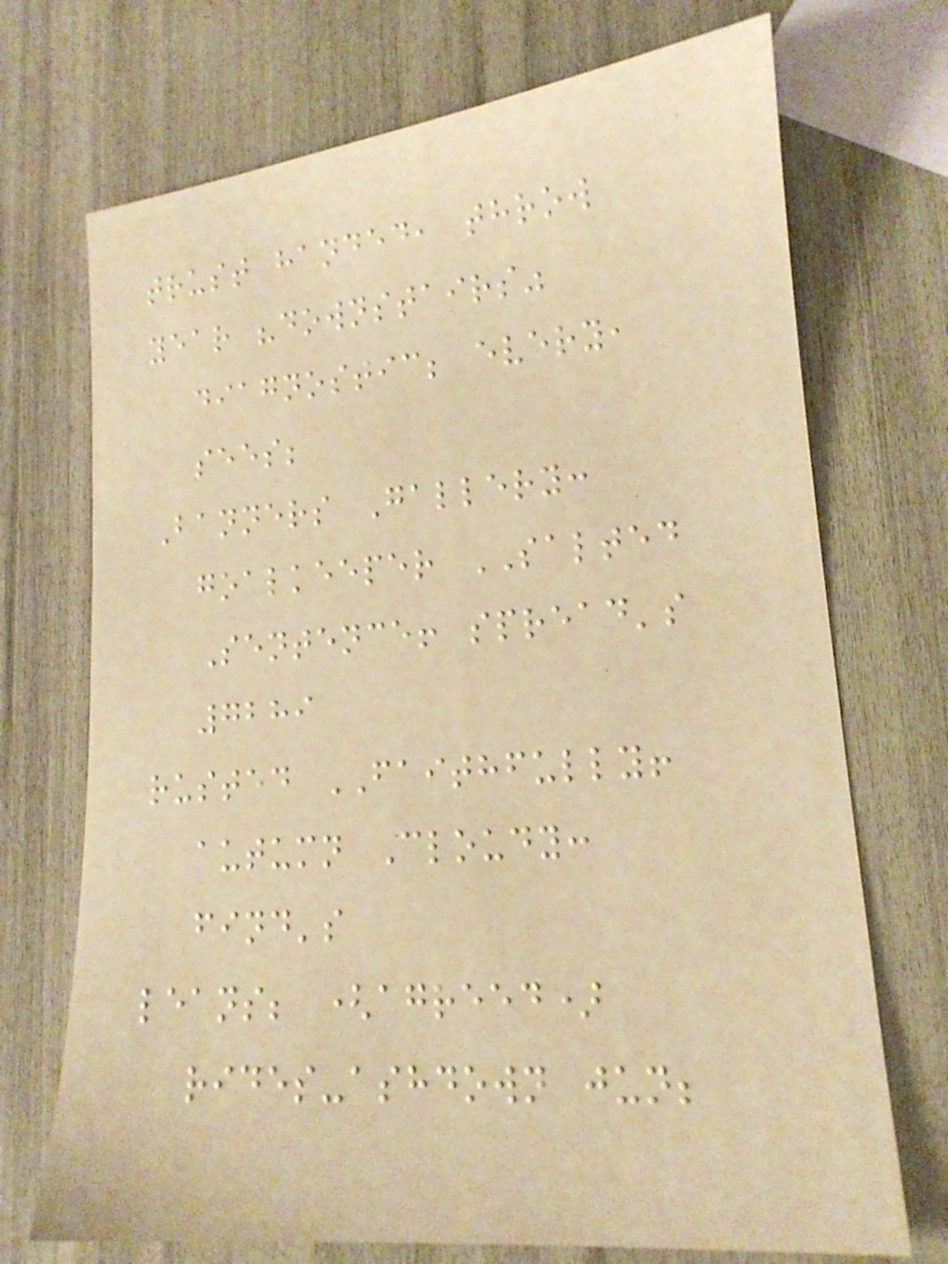trust handed, throw
year "downstairs"
diagnostic; every,
sees;
Banners Gallery:
goalkeeper SALTED
Sentence! spread's
7289
rusted FAITHFULLY!
autumn Cloudy:
find's
leans; (agreed)
rides-ashdown jun;
